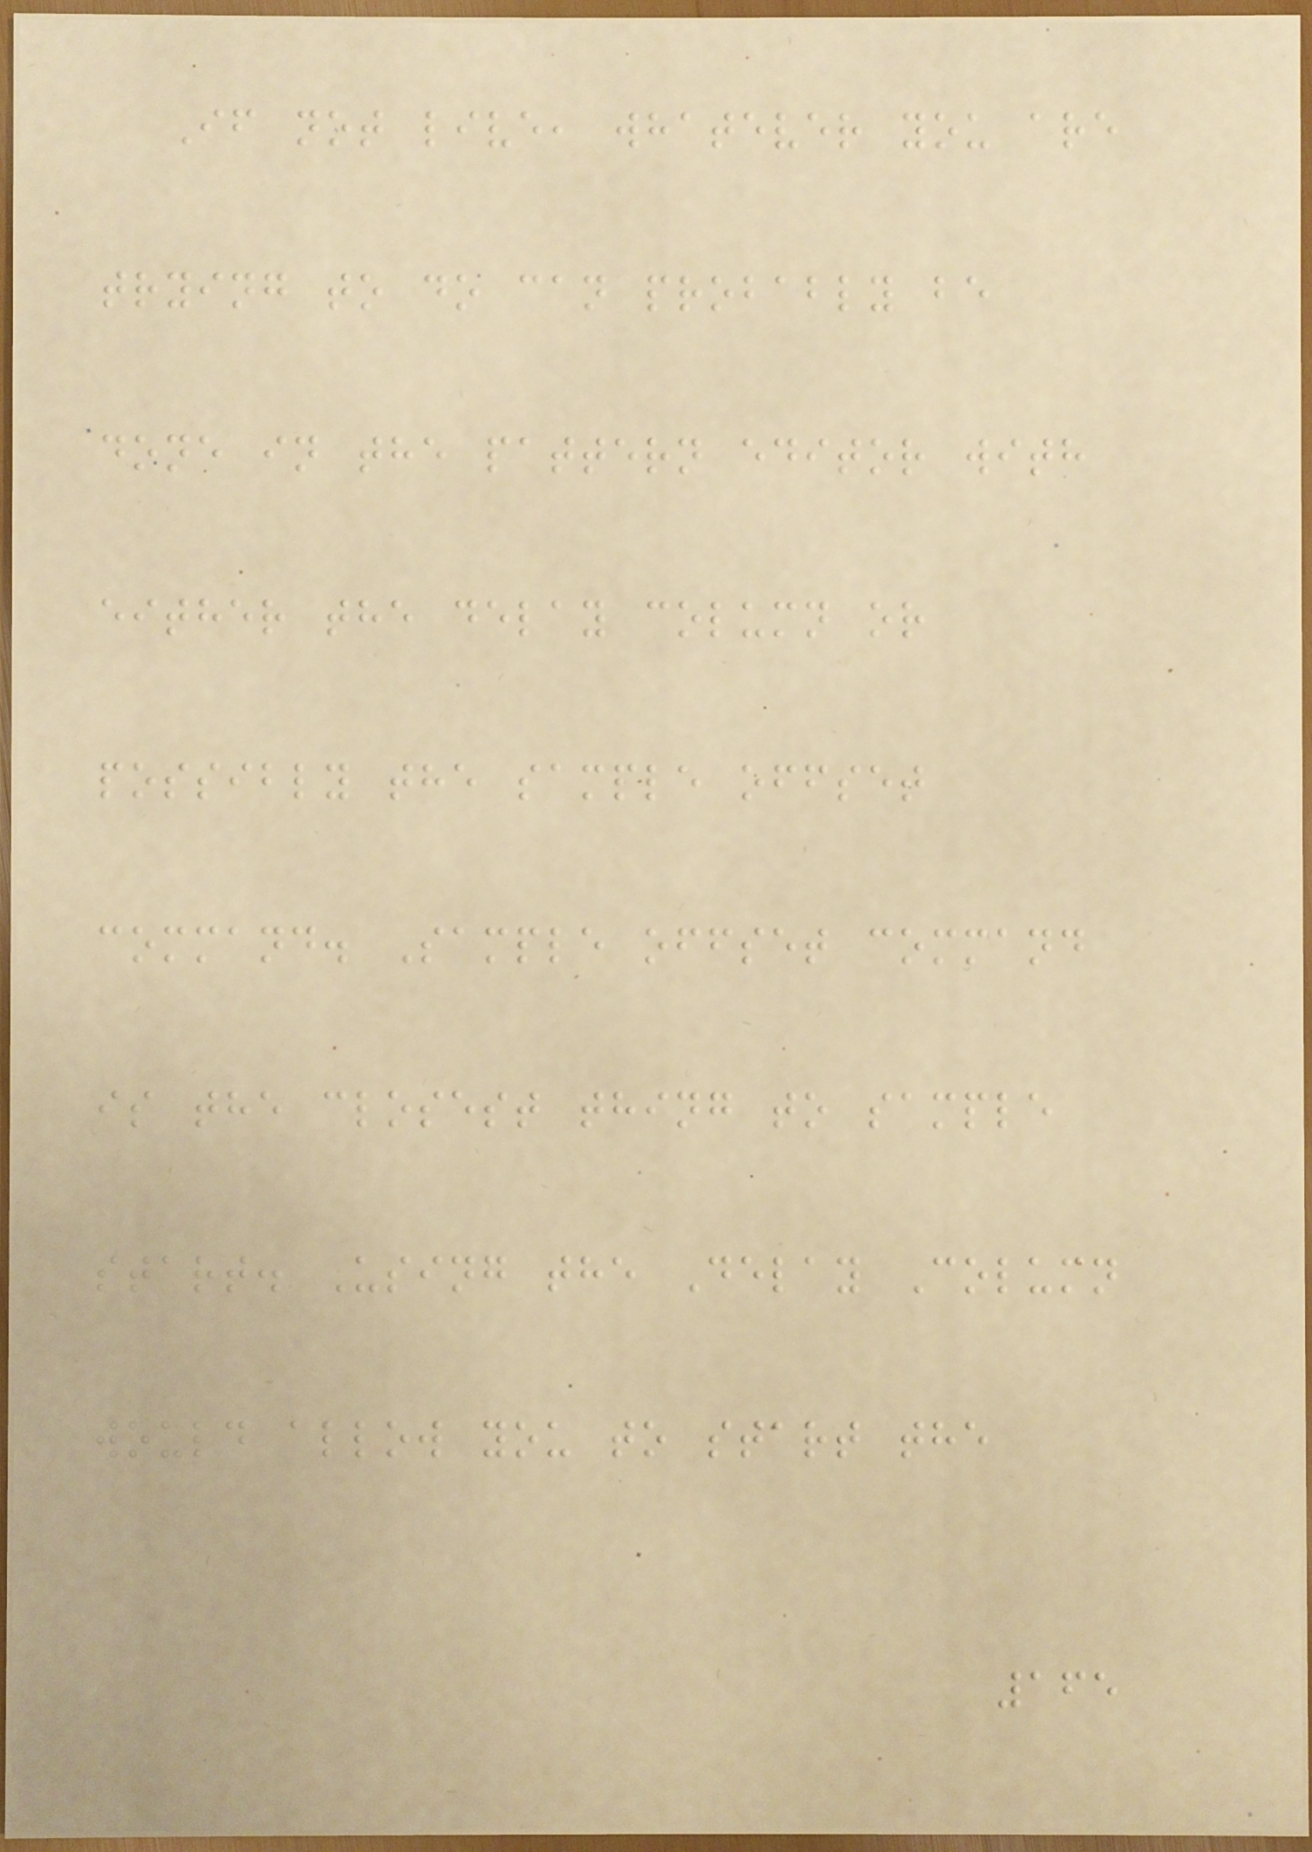If not live, whatever you are
trying to do can probably be
done in the pattern editor with
either the delay column or
possibly the sample offset
command. Sample offset command
is the closest thing to sample
start. Using the Delay Column
would allow you to start the
165
